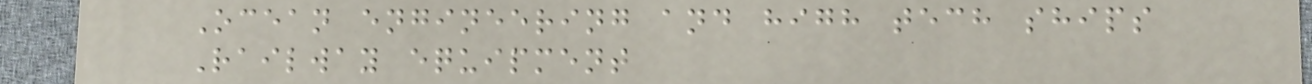Ocean engineering and high tech ships
Railway equipment
